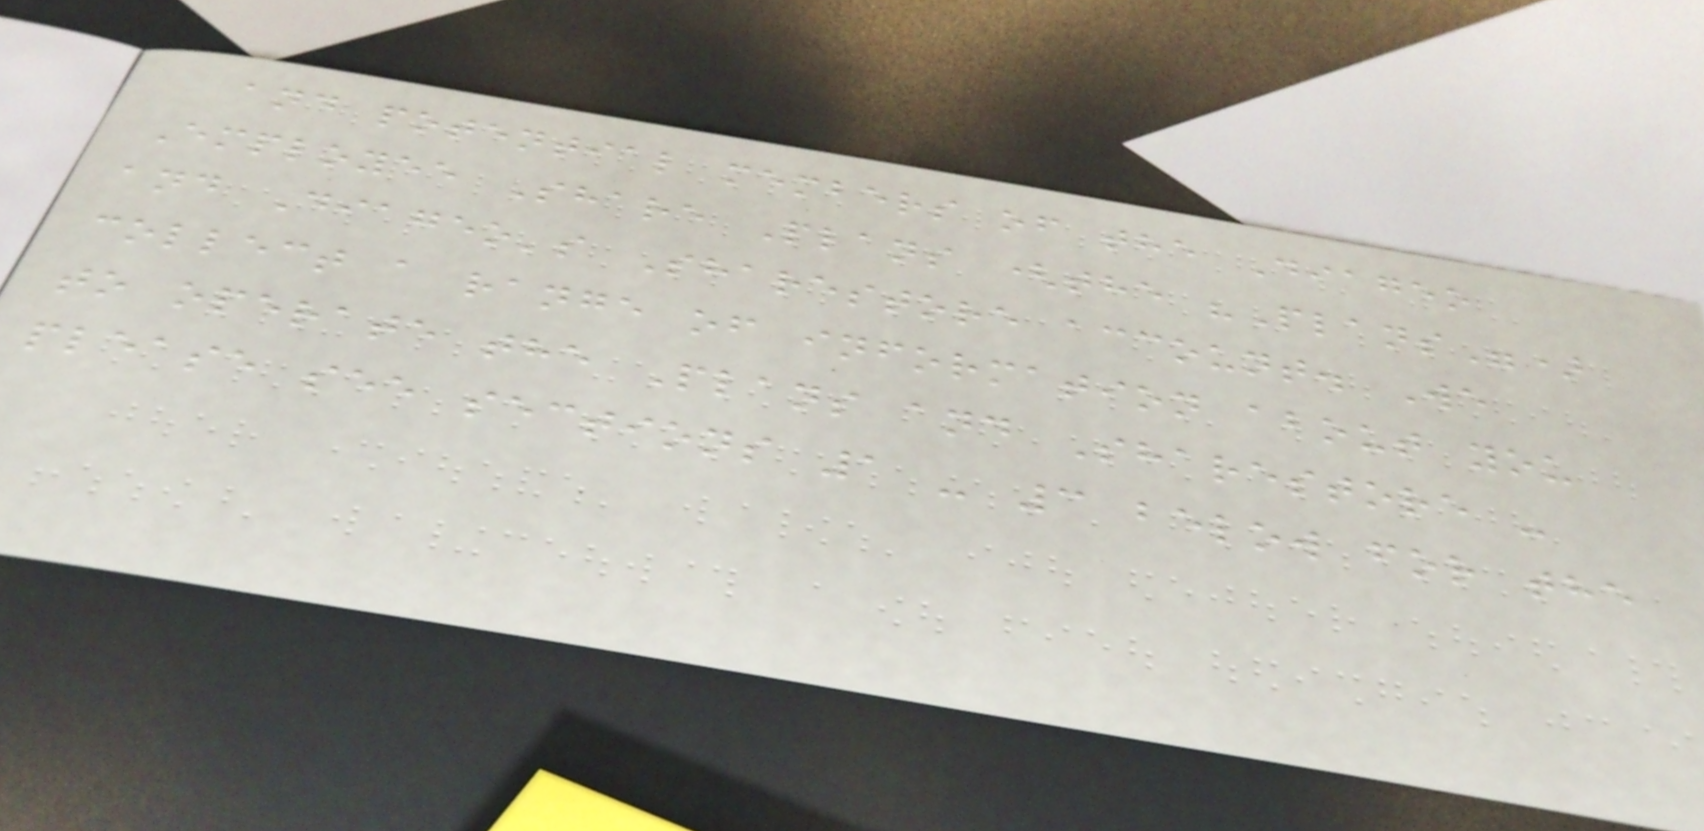and potential members of the Diageo
Employee Share Plans (the "Plans")
and Diageo's Sharestore account. We
collect a range of information about you
to operate the Plans and Sharestore -
please see sections 1 - 3 below for the
